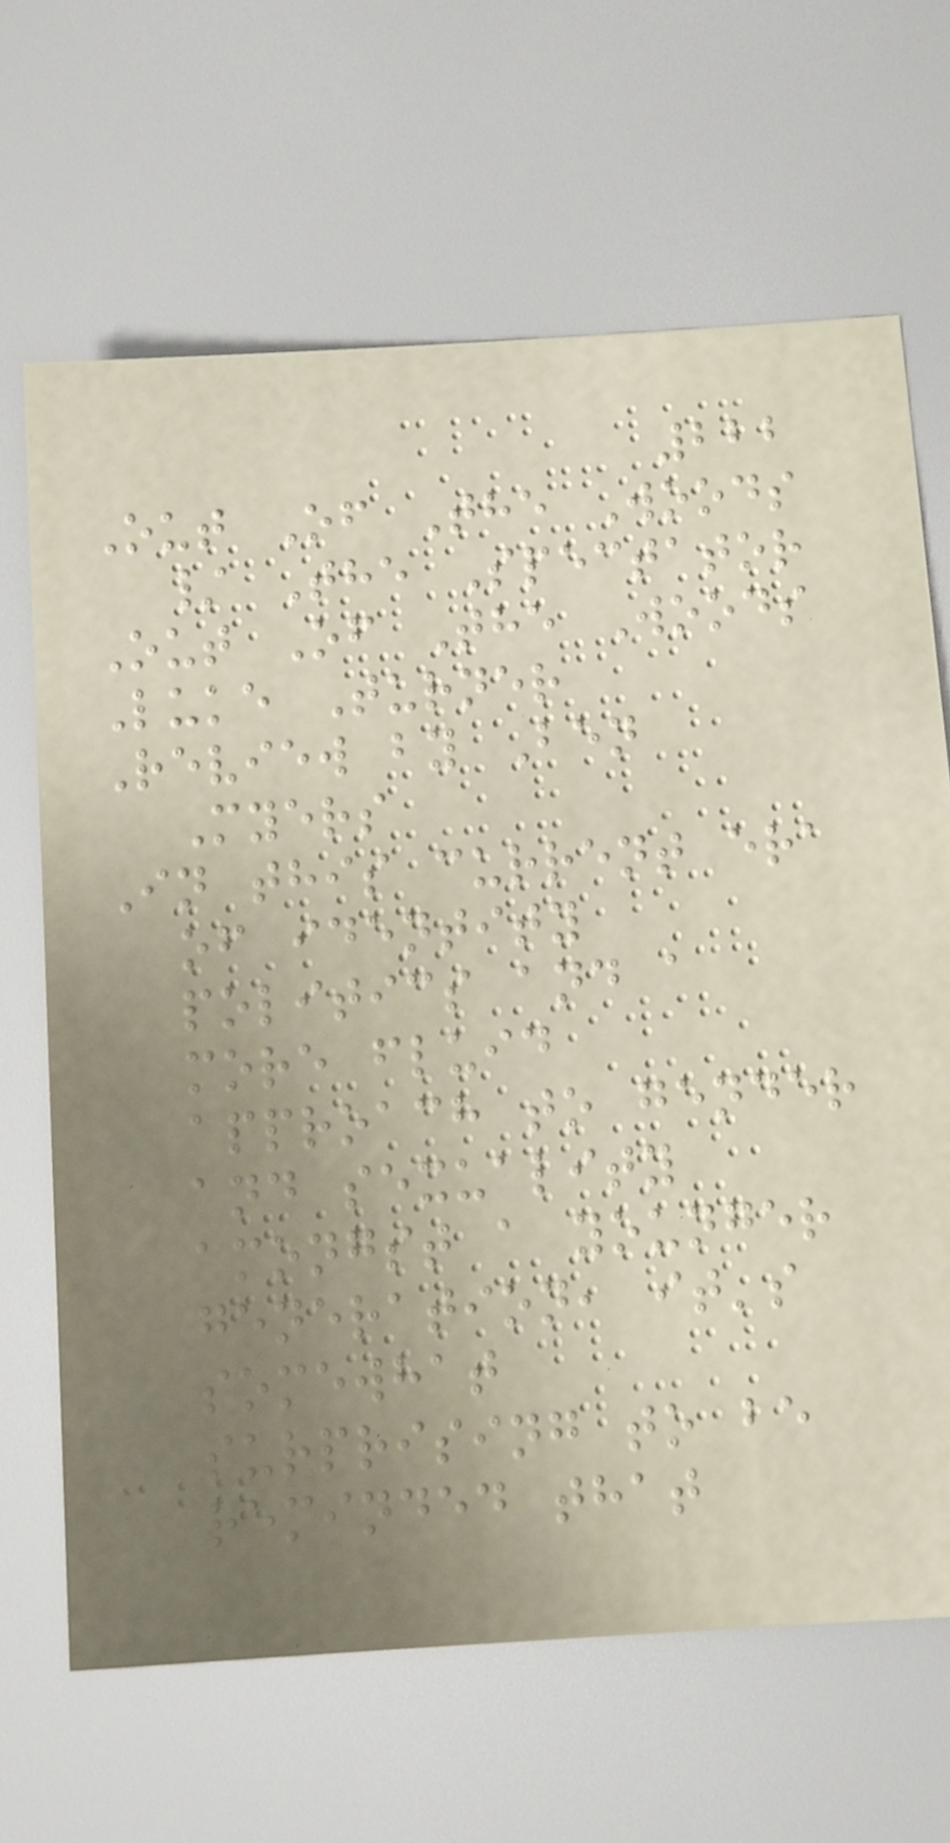222
Out Of The Woods
/ The Spectator
Out Of The Woods
Luke Turner
Review by Ben
Myers
In this current era
of identity
politics and a
more fluid
approach to gender
and sexuality
amongst a younger
generation, it's
somewhat
surprising to be
reminded that
